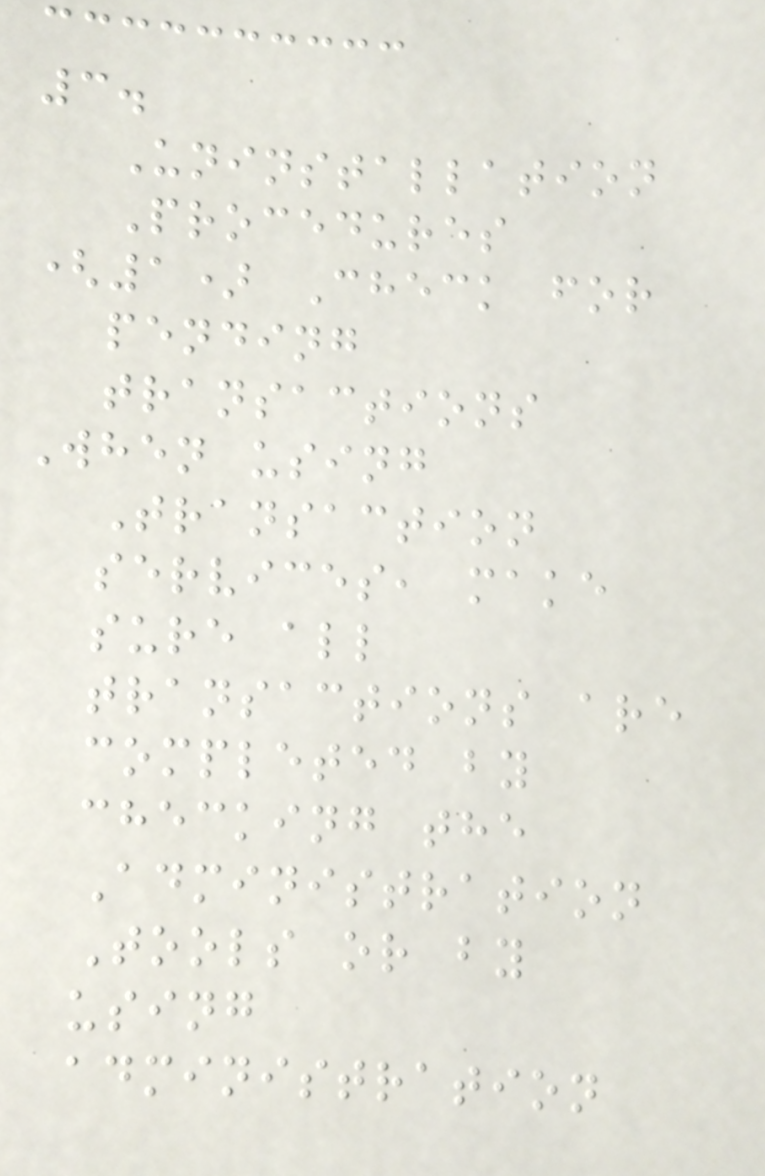3.
Uninstallation
Procedures
(1) Check for
pending
transactions
When using
Transaction
services, make
sure all
transactions are
completed by
checking the
Administration
Tools or by
using
administration
